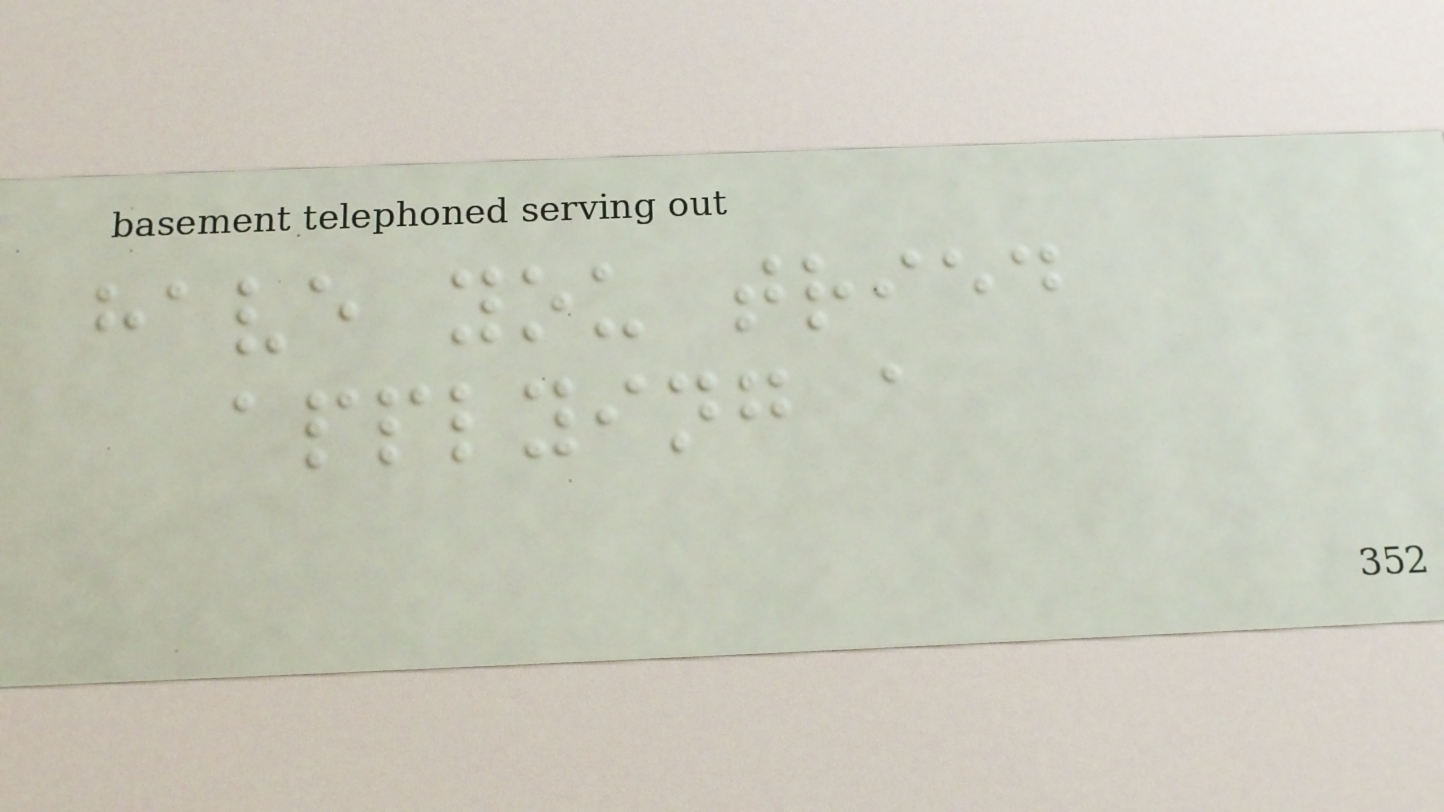have you tried
applying a
